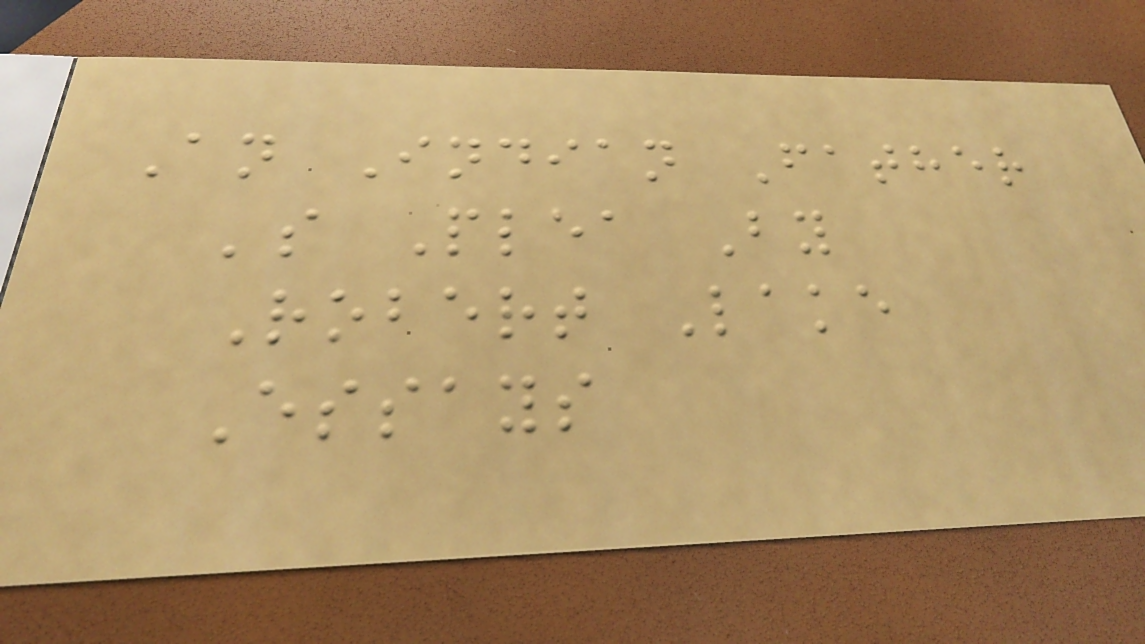An Indian Father
's Plea By
Robert Lake
Essays
